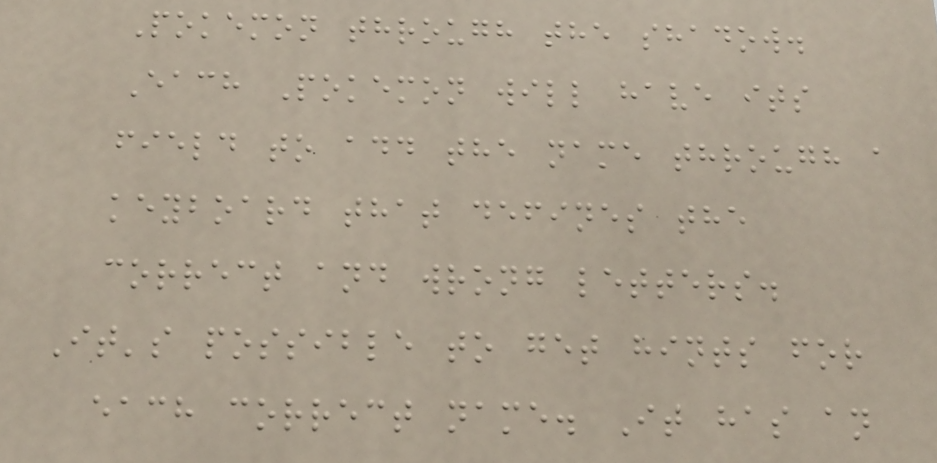Pokemon through the shadow.
Each Pokemon will have its
field to add the name through a
keyboard that defines the
correct and wrong letters.
It's possible to get hints for
each correct name. It has an
